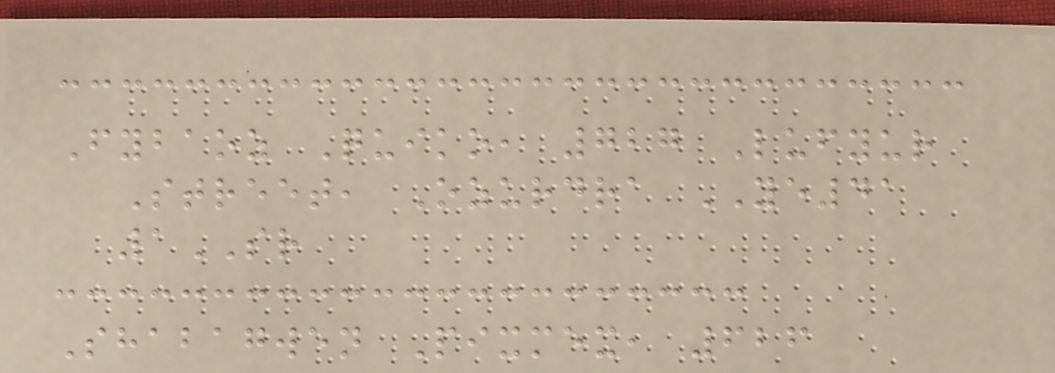Fybaoz Quiko, 727 Lufyur
Street, Ozurdra YE41
1SR
Shabagwen Pixmex, 626
